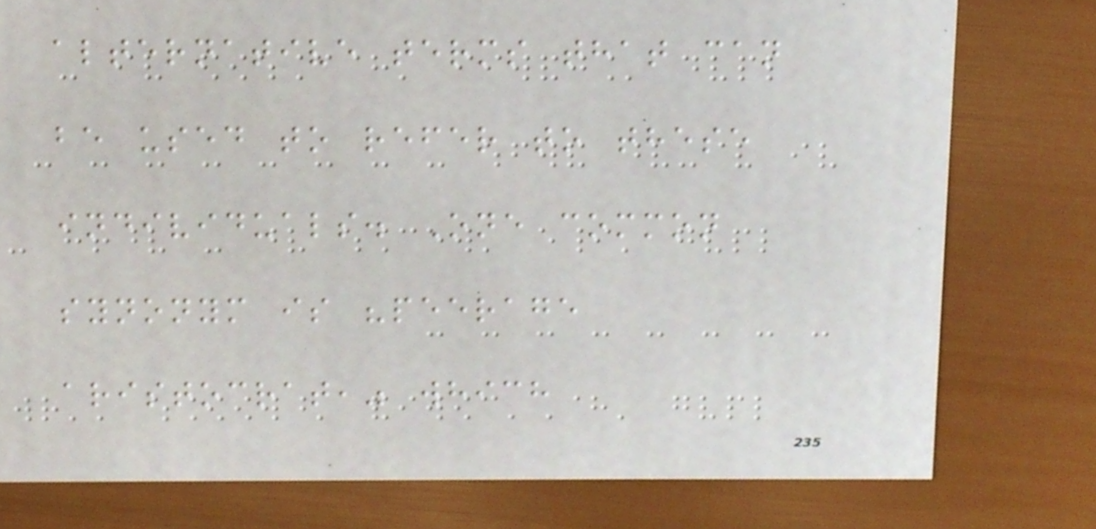alternative terms that can
be used to refer to these
individuals. One common
synonym is "peerage
aristocrat," which
